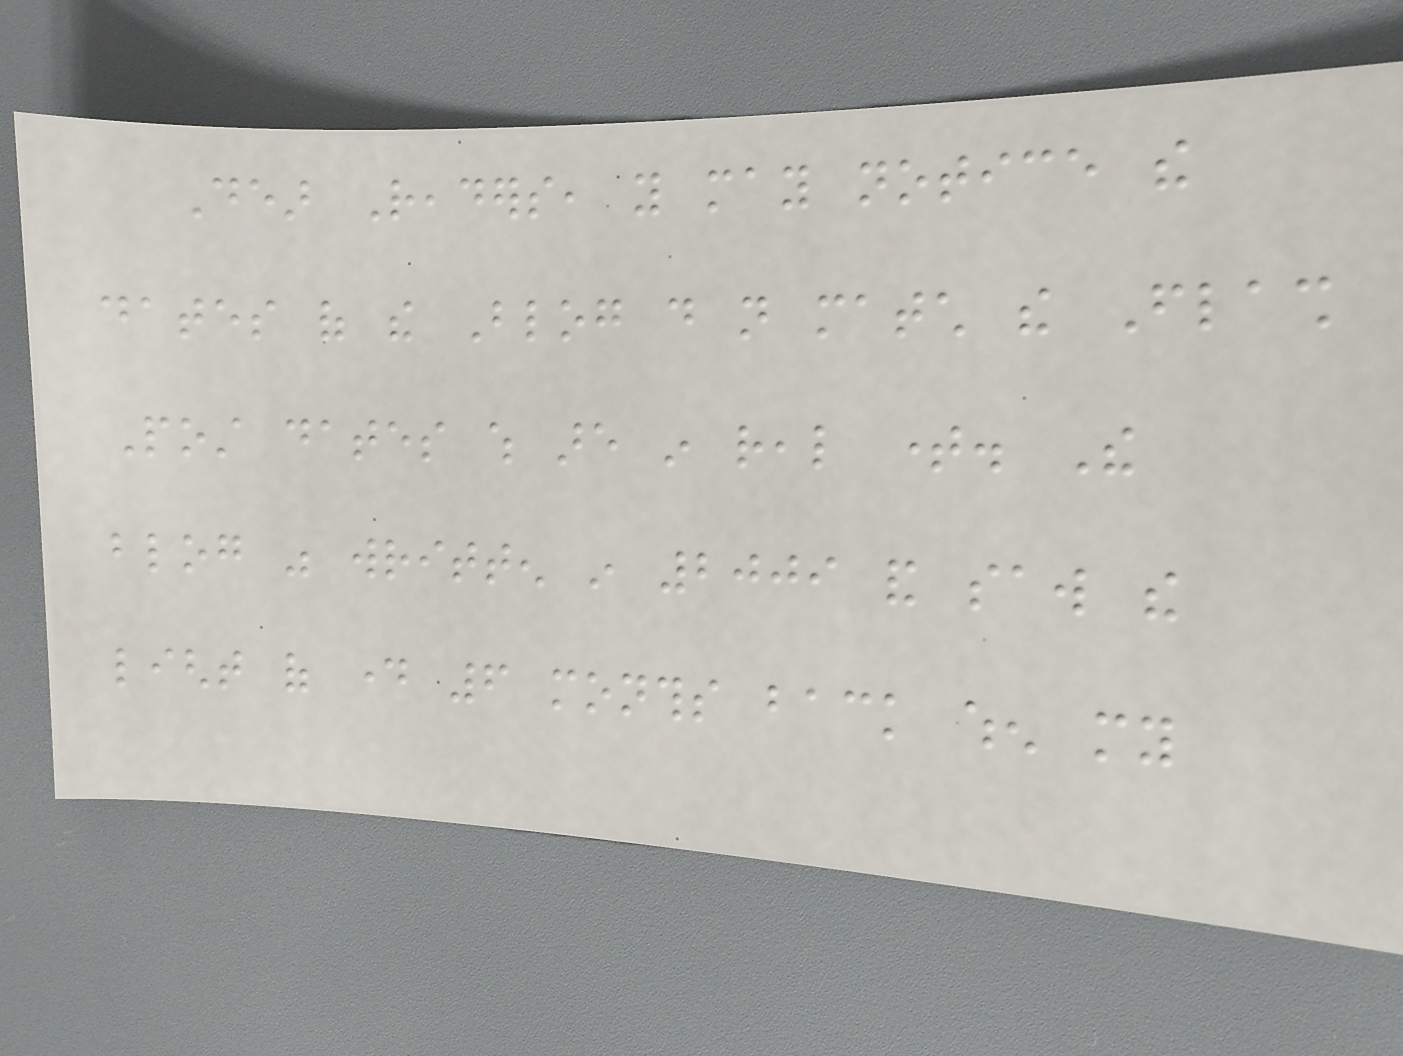Dear Readers, you may notice the
dates of the Blog do not match the Flash
Post dates which are in real time. The
blog was written in 2009 and saw the
light of day 6 months back when my
